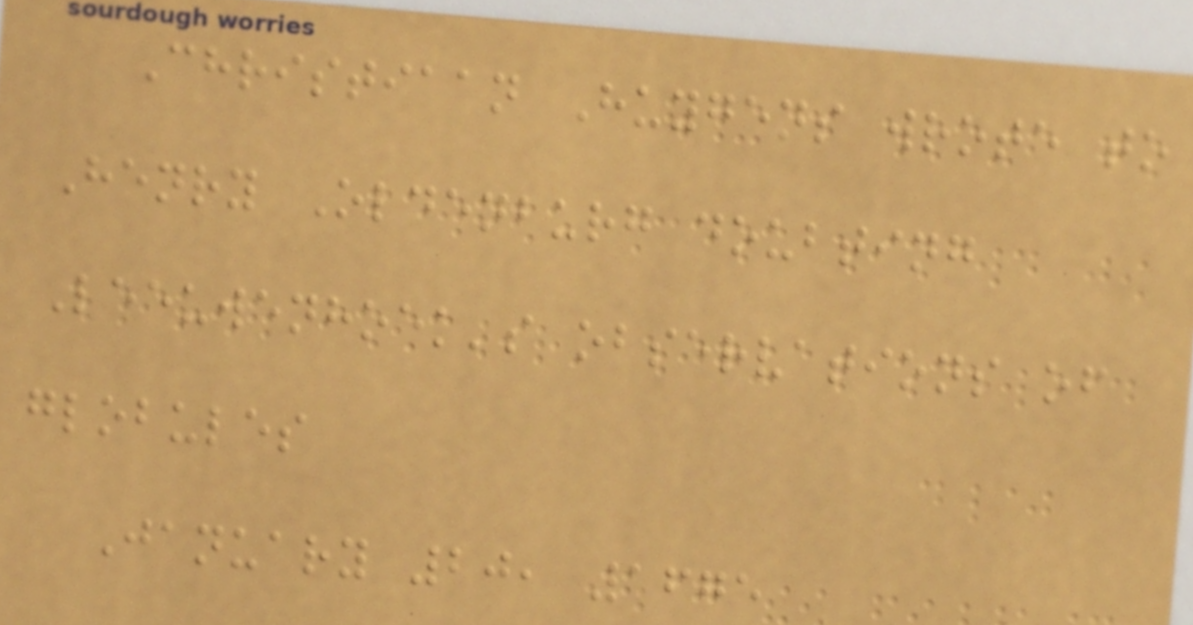Christiaan Huygens wrote to
Henry Oldenburg doubting
Leeuwenhoek's observations of
globules
January 20, 1675
